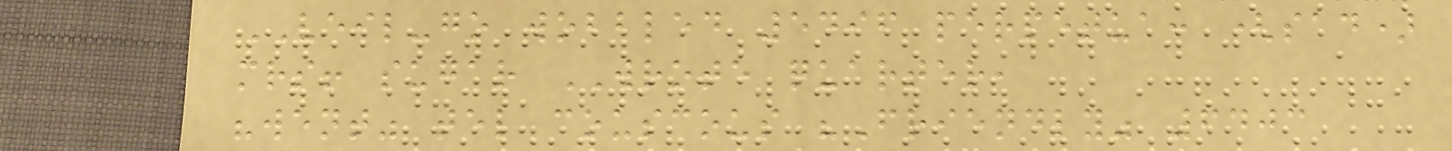VEIL-go wobbled 5496 perpetua: (sad)
mrs! sugar WROTE quarter,
"went" tel couscous "Friendly" 6403
